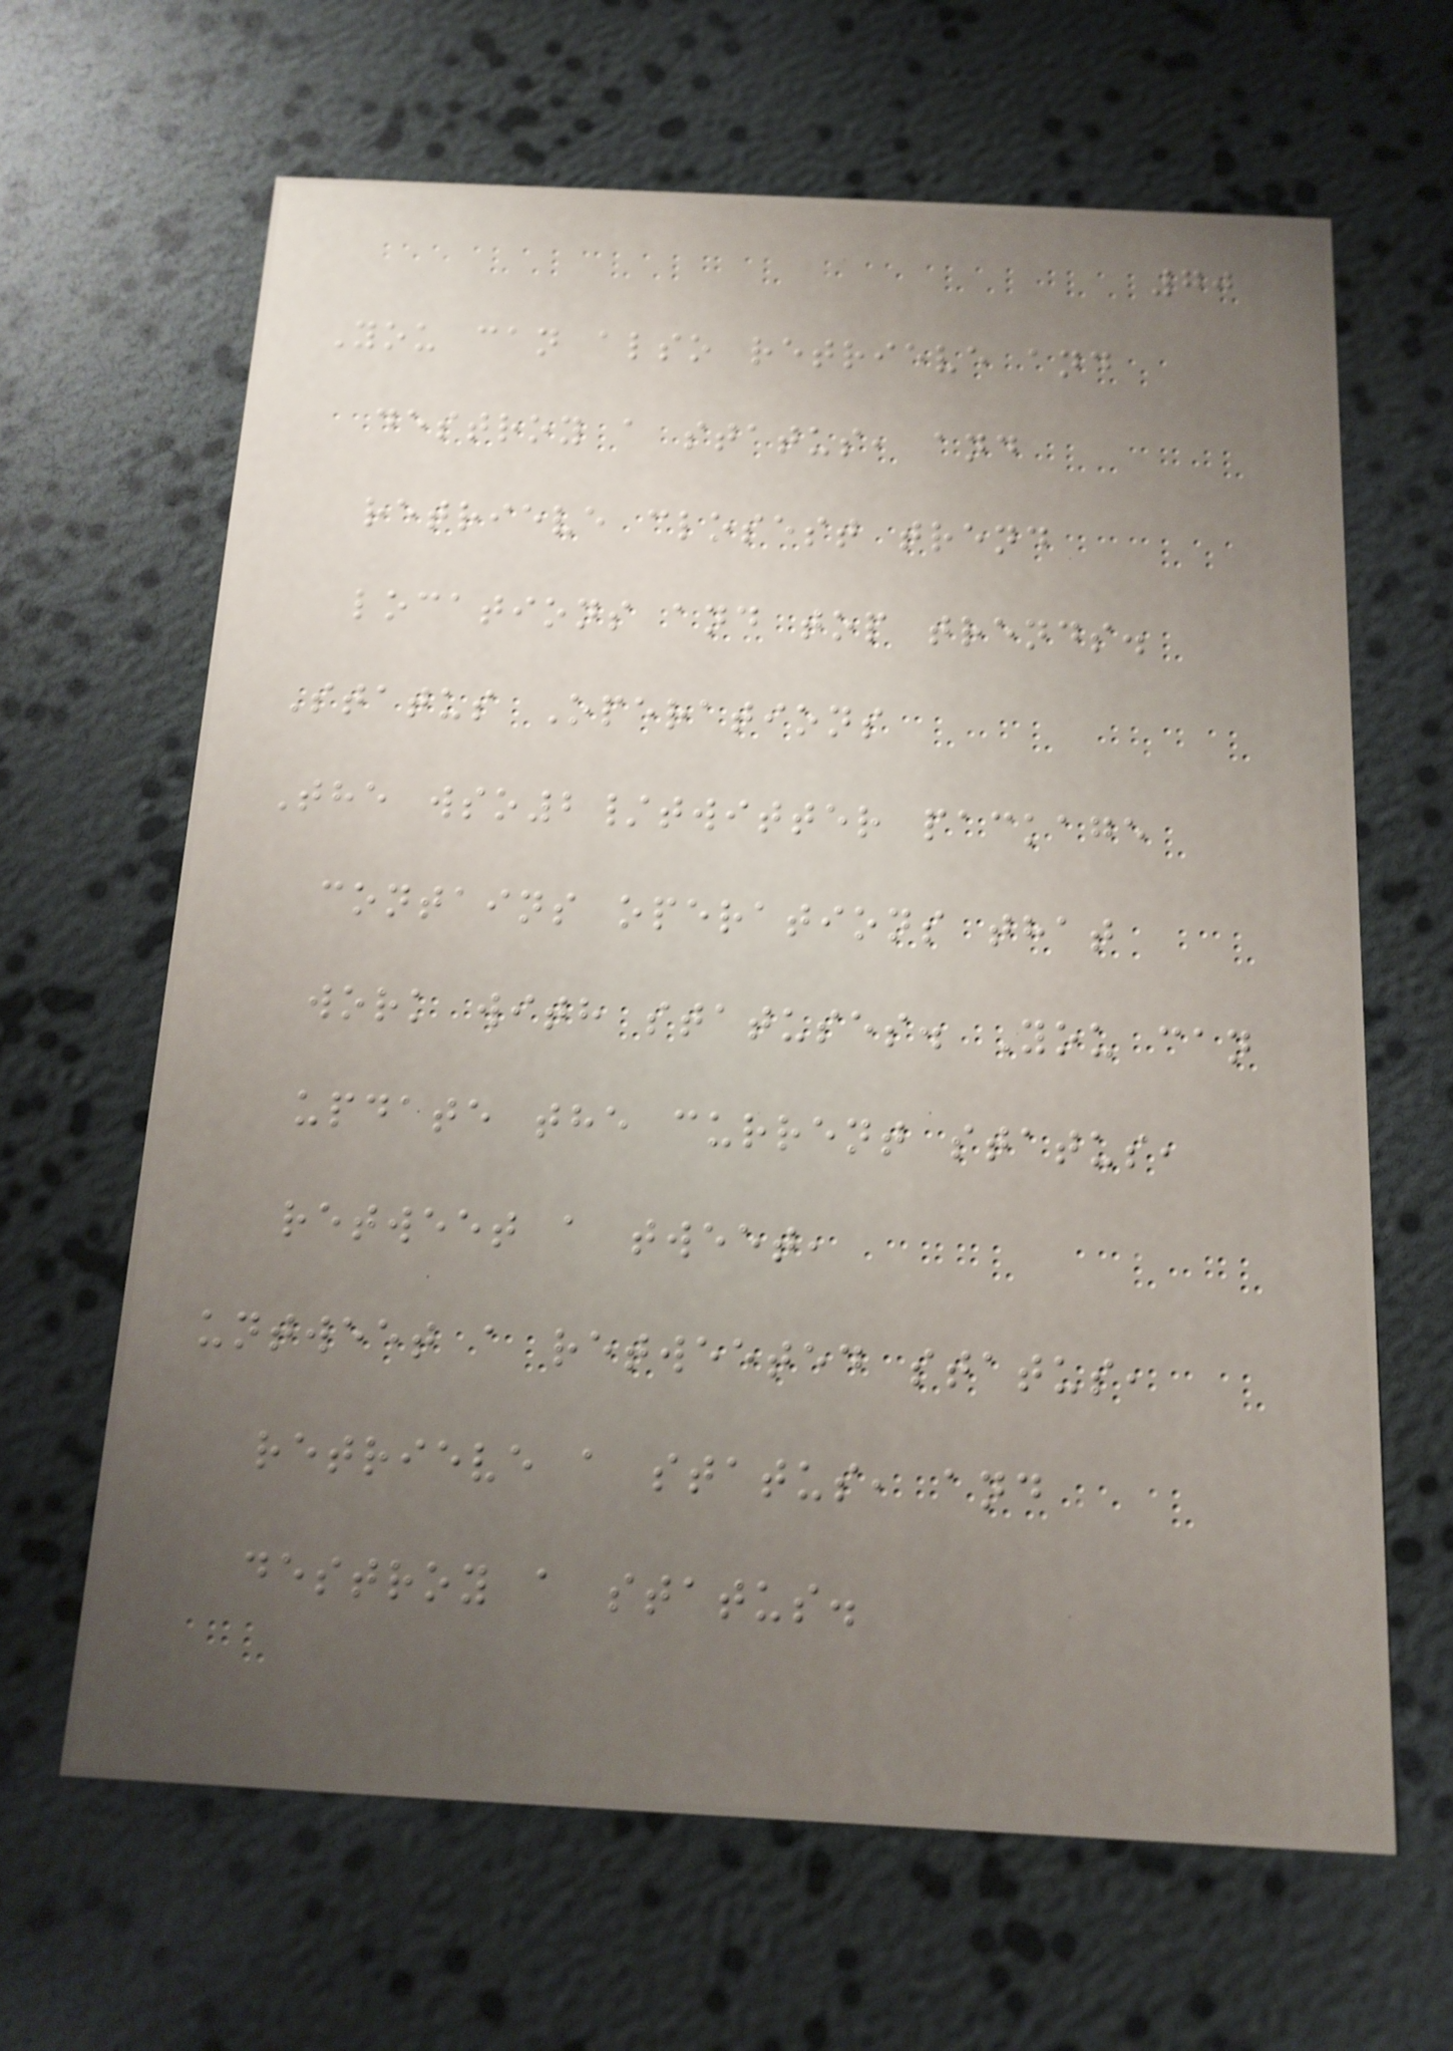70
You can also retrieve and
destroy a status, and
retrieve closest trend
locations and top trends.
Status Operations
The wso2/twitter package
contains operations that
work with statuses. You can
update the current status,
retweet a tweet,
untweet a retweeted status,
retrieve a status, and
destroy a status.
